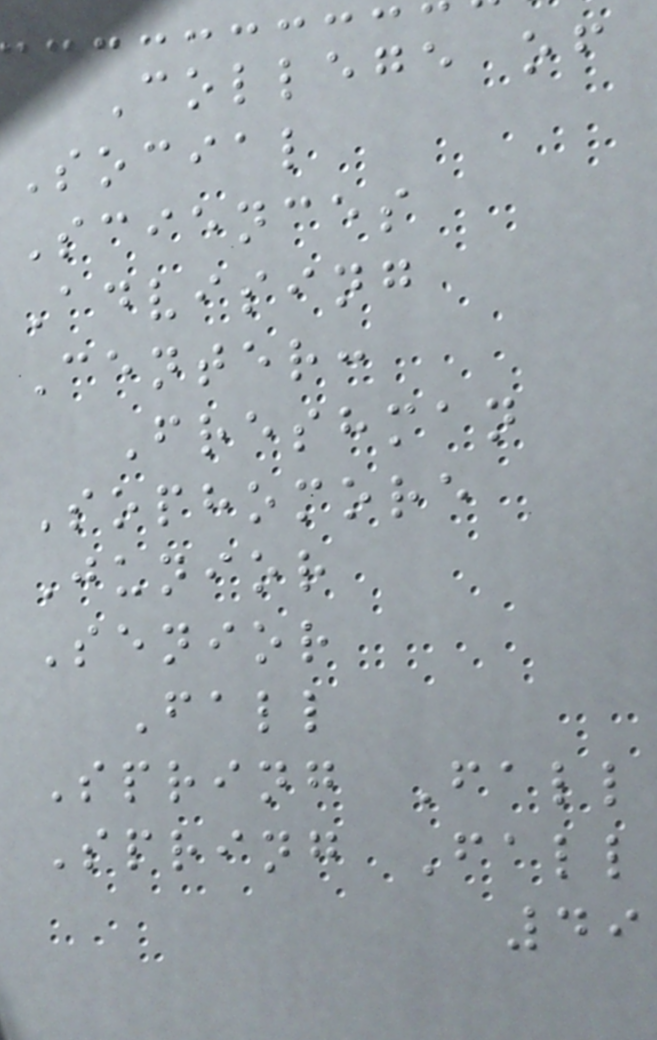College of
Social
Sciences
Advising
Center:
Freshman
Sophomore
Junior
Senior
Fall
Spring Fall
Spring Fall
49
